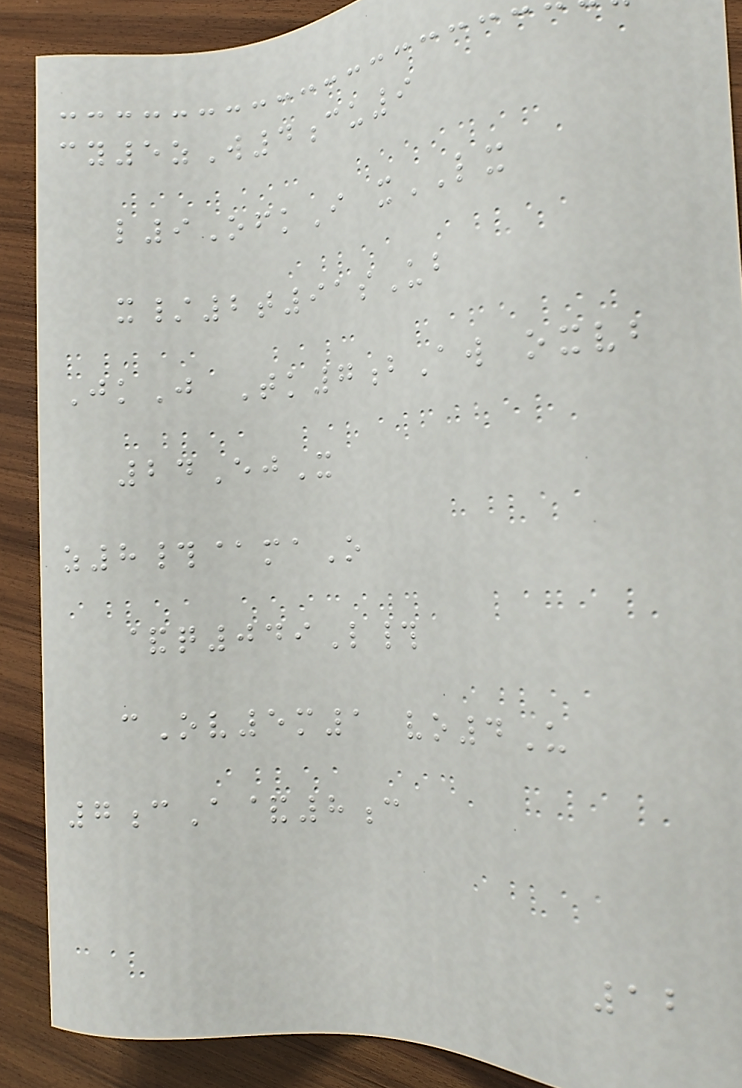cy5zW4cu9
l9OfkI xLX
x/2t91sUb
JkJ Tk7bAw oxvb
24EjX
z8#@maO
&q049L#
cOv5m1 vo4U
7cA&8c
12
